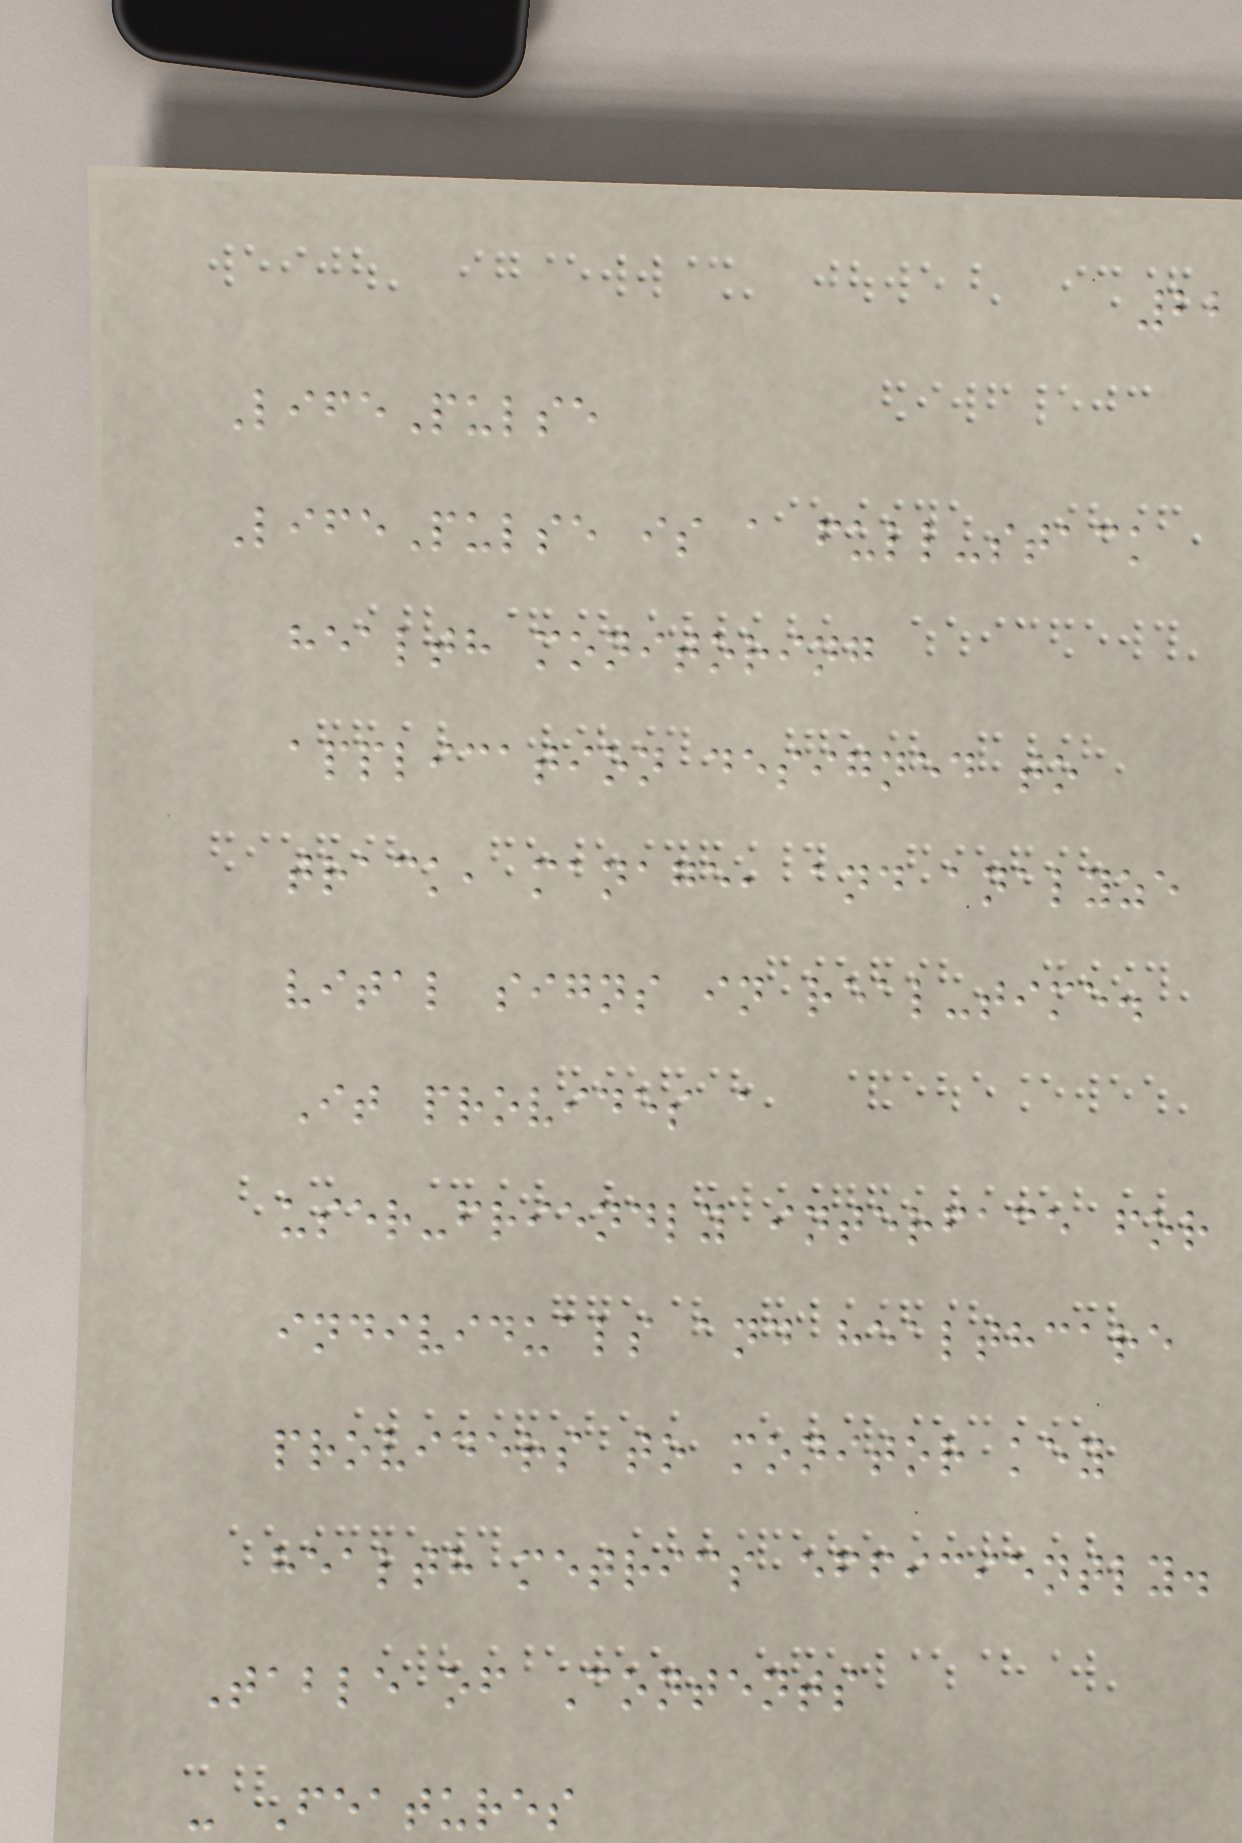22
LifePulse
LifePulse is a full-stack
health monitoring
application designed to
track, manage, and analyze
vital signs in real-time.
It provides a
user-friendly interface for
individuals and healthcare
providers to monitor key
health metrics efficiently.
Table of Contents
- Features
